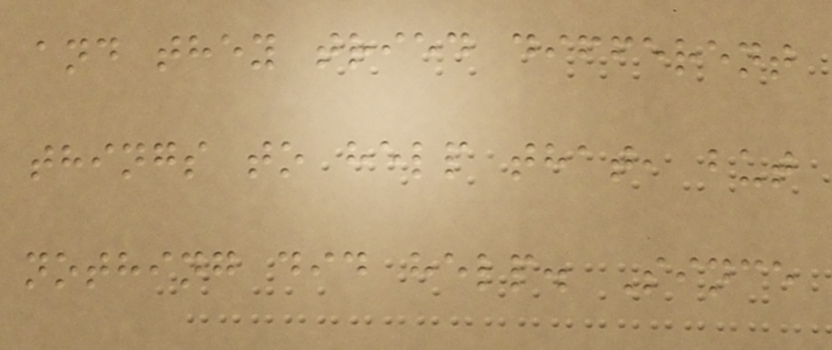and they tried different
things to help that, but
nothing did help. Since
